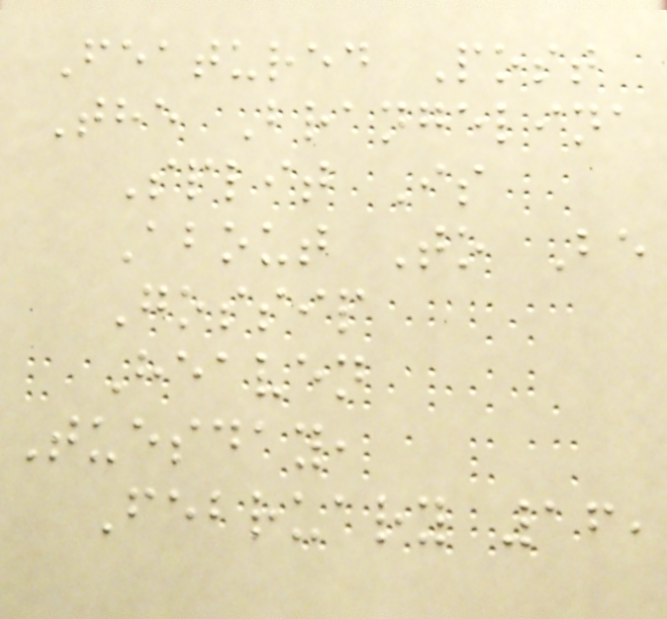Featured Post
The Brangelina
Split Is
About To Be
Gossip
Heaven
Tuesday,
February 16,
